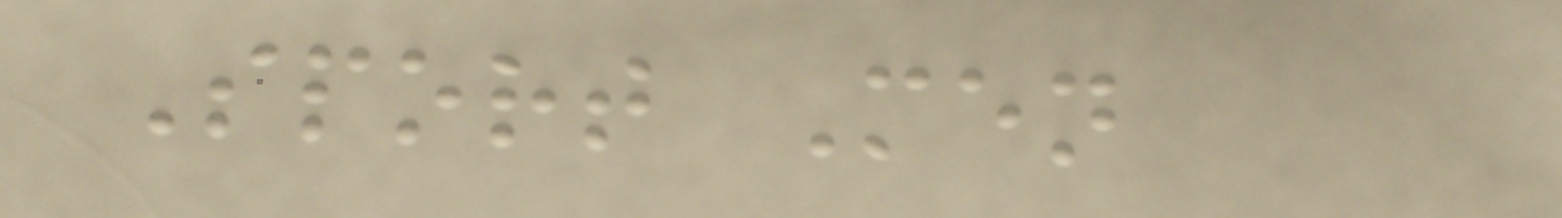Sport Men
